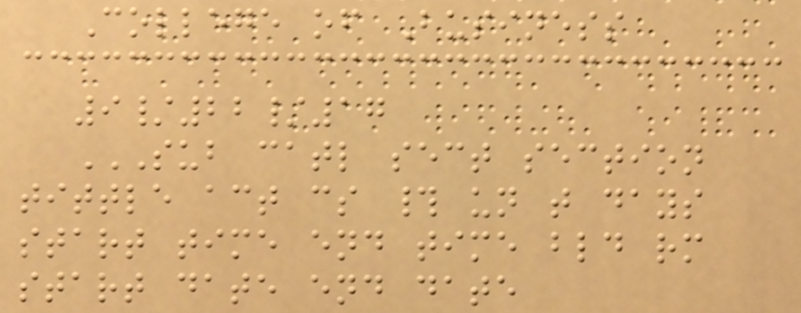College of Business
9/22/17
SUB CATL SECT SECTION
TITTLE ACT CS # UN T DAYS
START TIME END TIME BLD RM
START DATE END DATE
